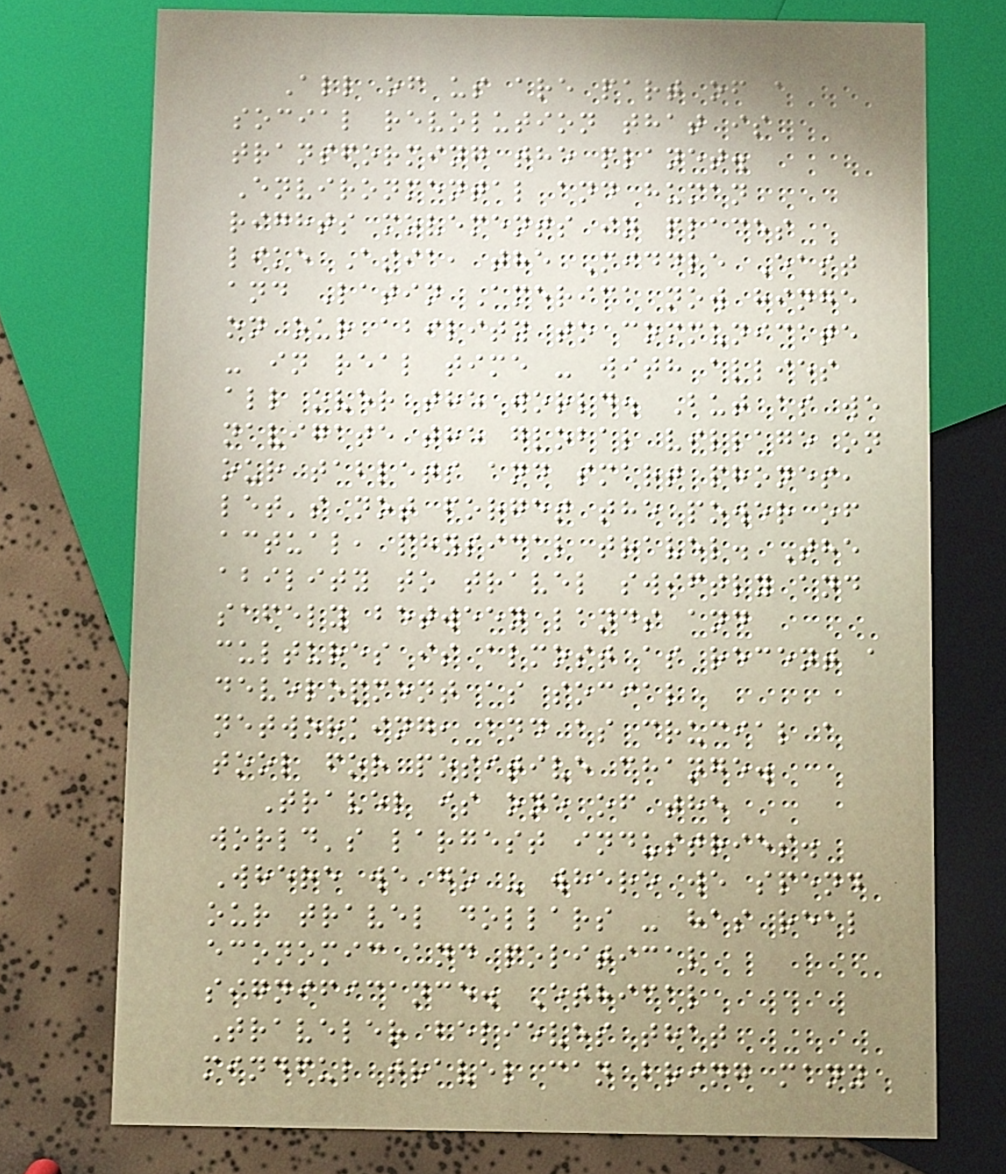All of us are part of a
social revolution that is
transforming the planet.
Environmental and human
rights movements in places
like Asia, the Middle East
and Latin America now hinge
on our ability to communicate
- in real time - with allies
all over the world. But as we
navigate the global village on
our tablets and smart phones,
let's not forget the power of
actual, physical travel. The
ability to travel swiftly and
safely between lands and
cultures is almost as recent a
development as social
networking, and as crucial a
tool for positive change.
Travel is one of the
world's largest industries.
Where we go - where we spend
our travel dollars - has real
economic and political
significance. Ethical
Traveler believes that
mindful travel can bring many
